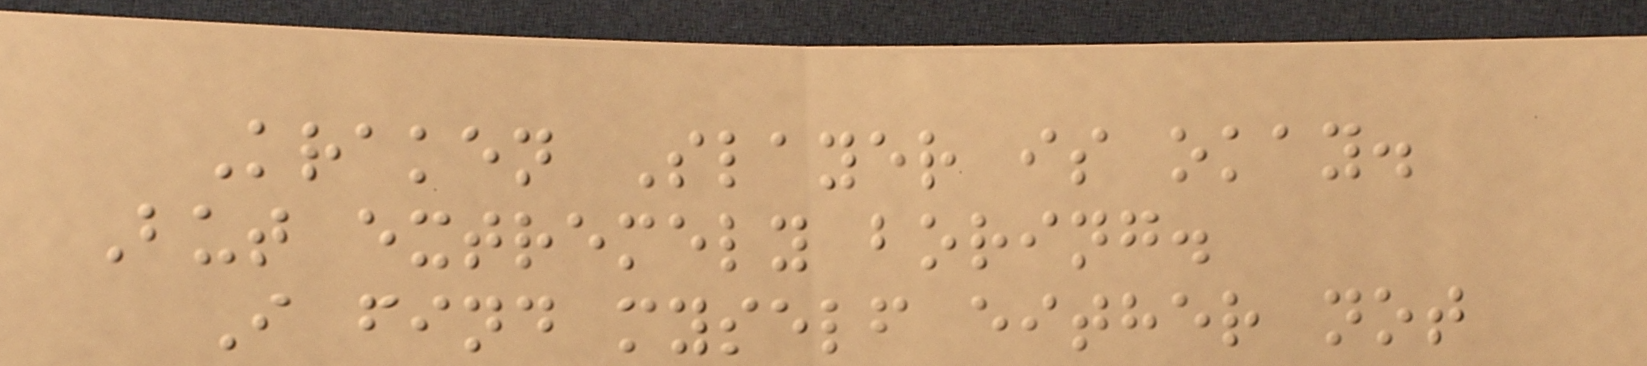Kraken Slayer is okay.
But extremely boring.
I find myself either not
